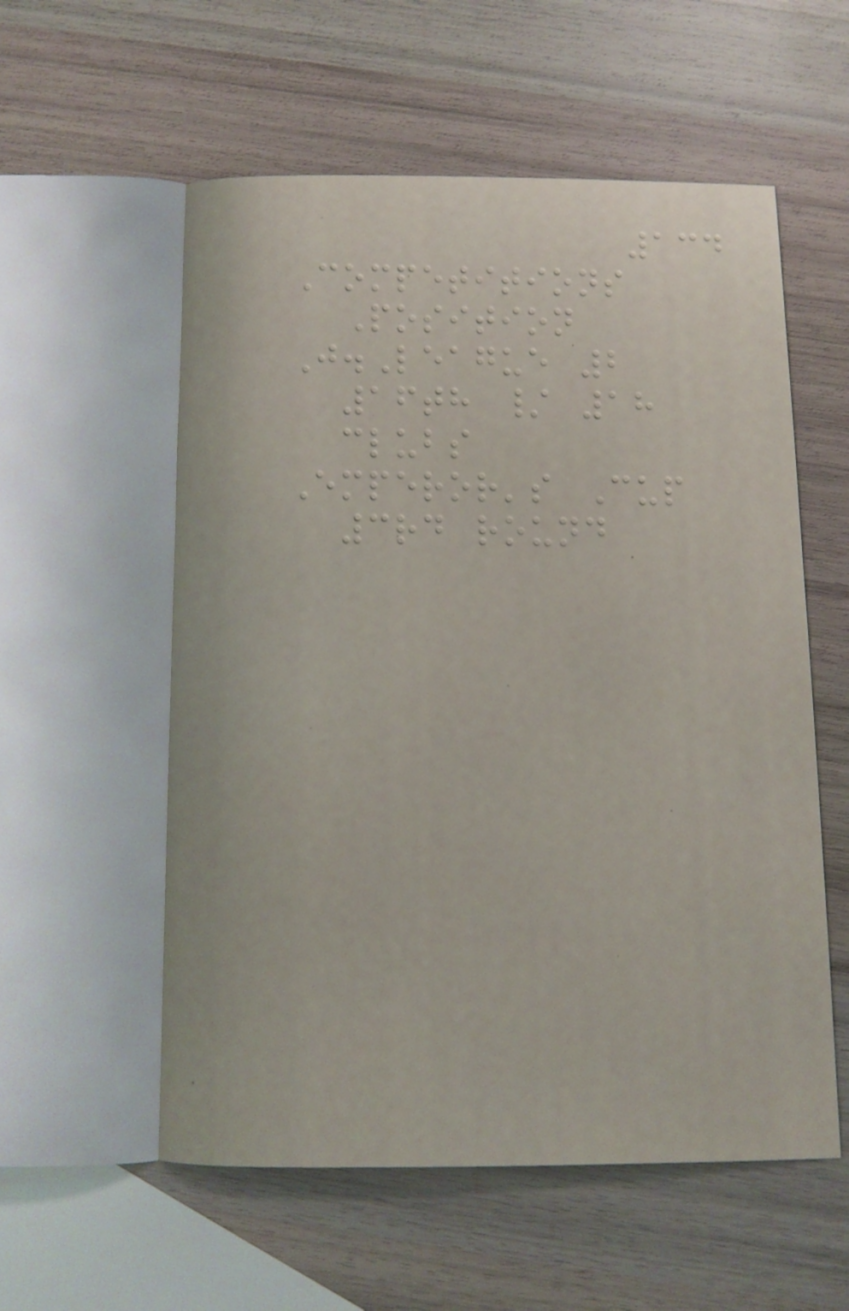134
Competitions
Position
J.League 2
16th / 18
clubs
Emperor's Cup
3rd round
